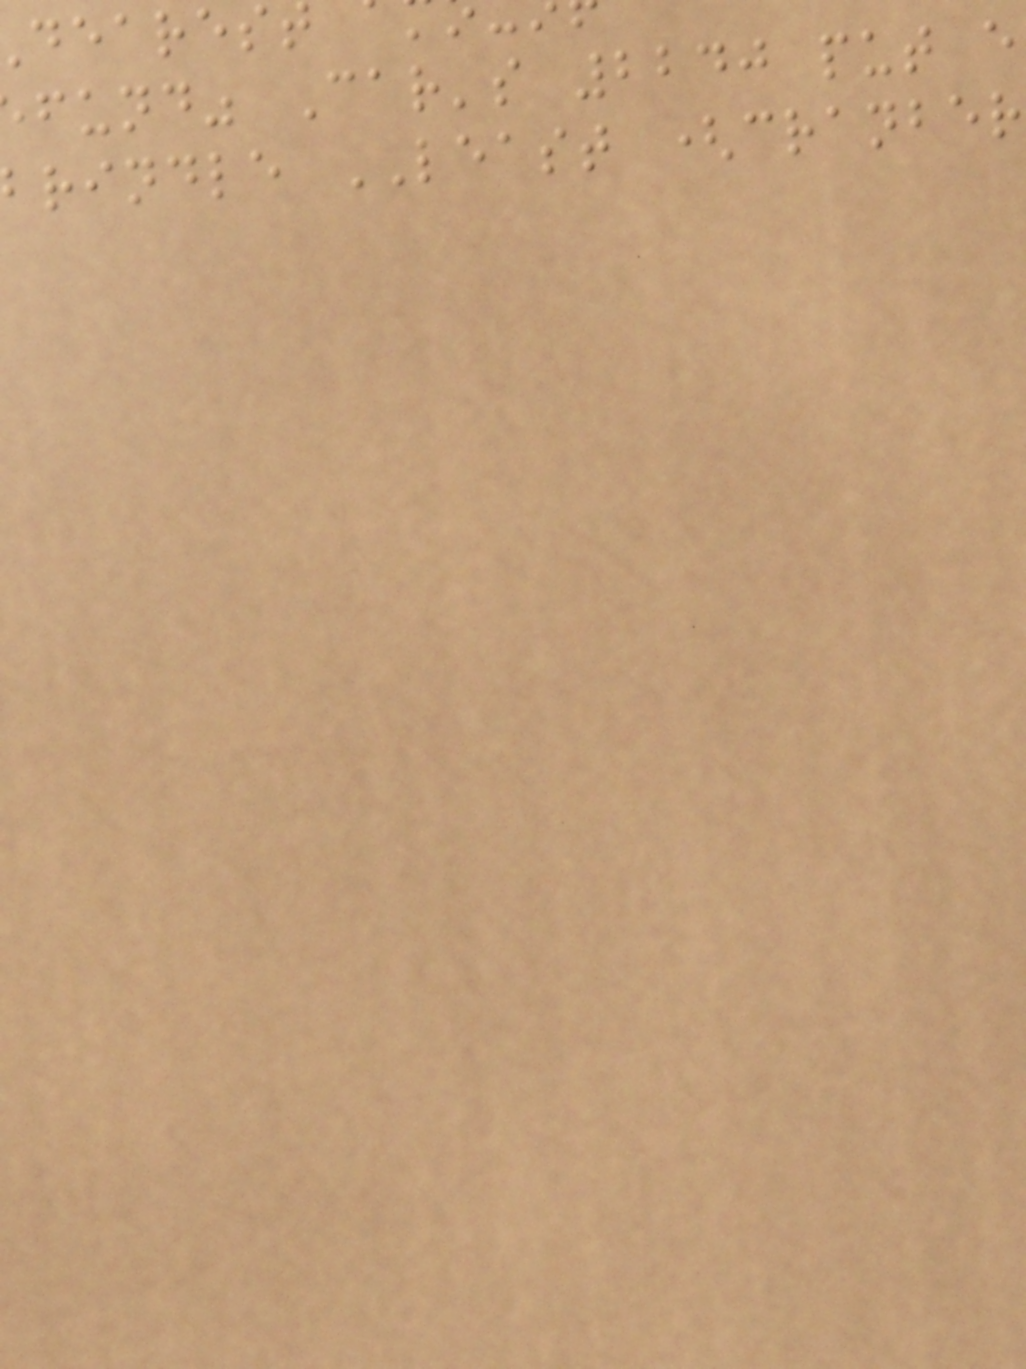fund" Car's 2240 put e
brindle LEAST (cranber
